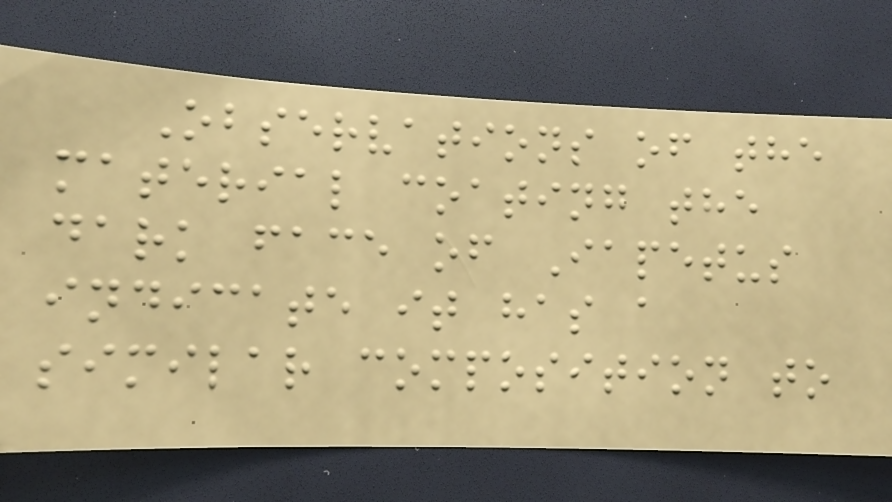Observations of the
material coating the
dark face of Iapetus
indicate it has a
similar composition to
